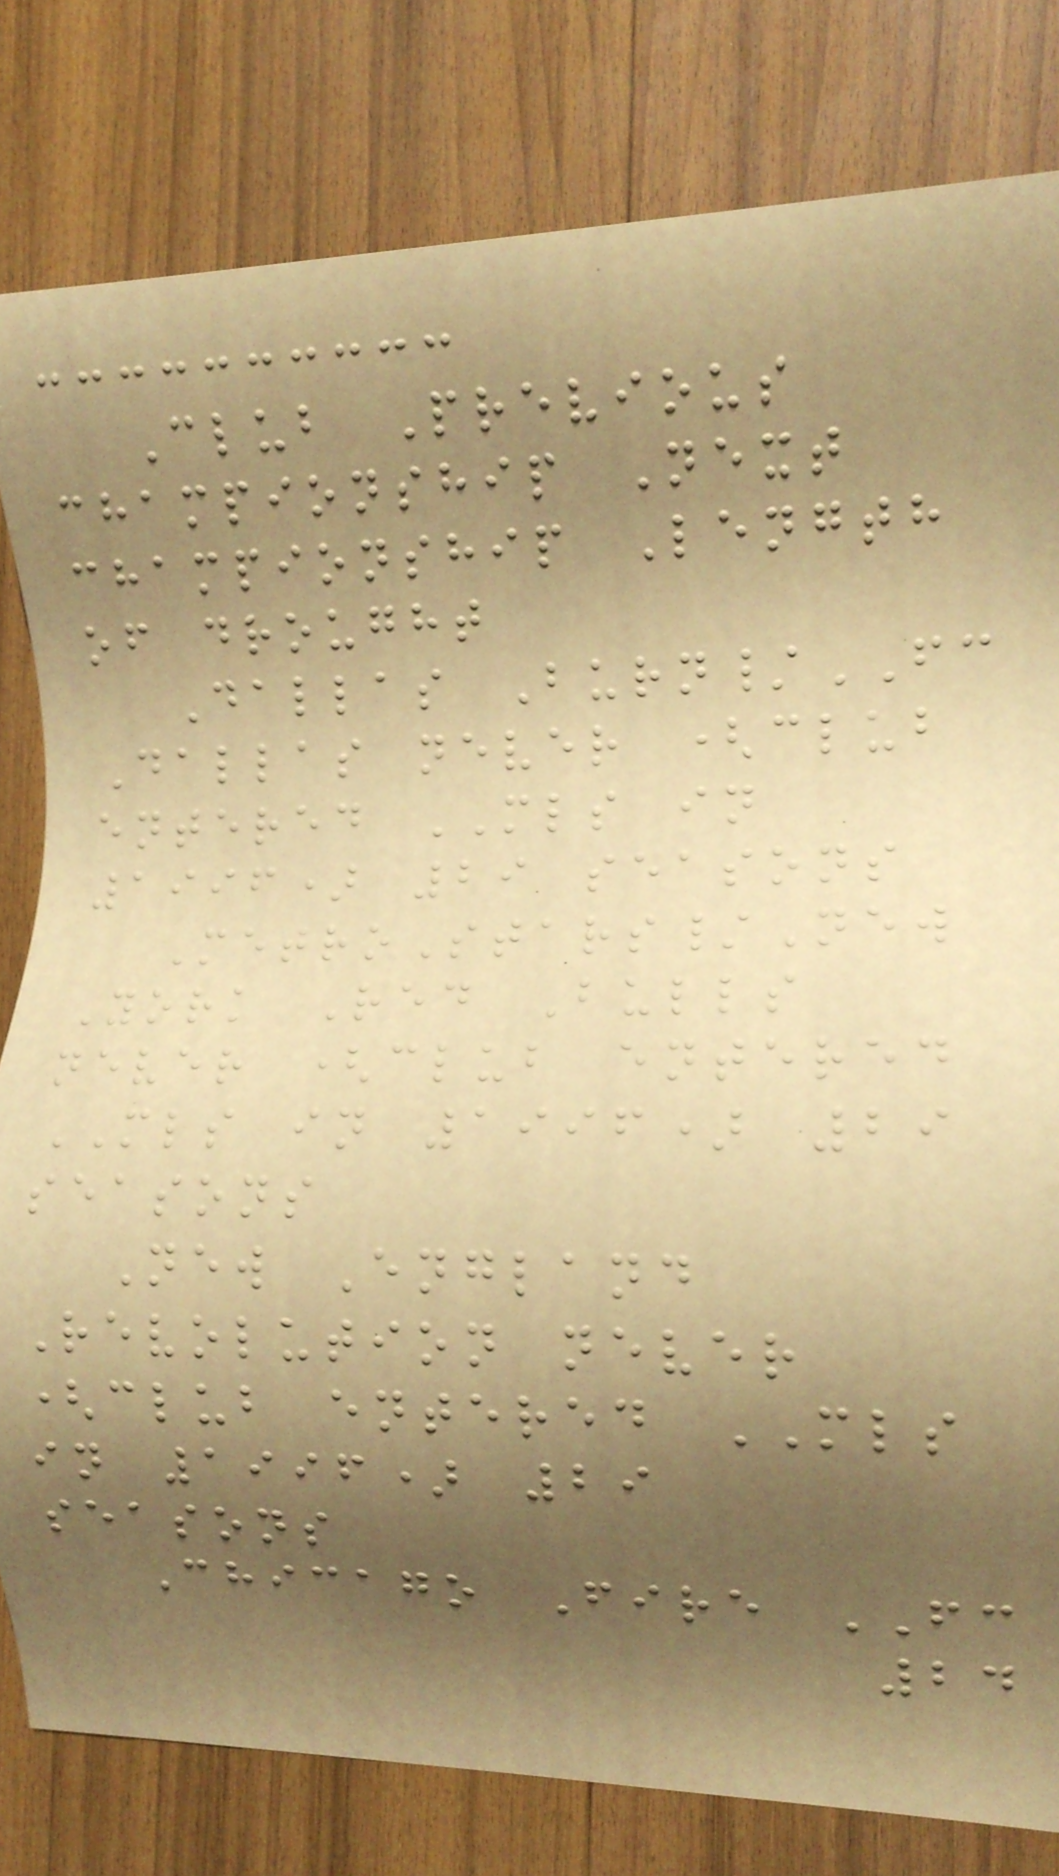Club Previous
championship Next
championship Length
of drought
Dallas Burn/FC
Dallas never (club
entered MLS in
1996) 29 seasons
MetroStars/New
York Red Bulls
never (club entered
MLS in 1996) 29
seasons
New England
Revolution never
(club entered MLS
in 1996) 29
seasons
Chicago Fire FC
24
